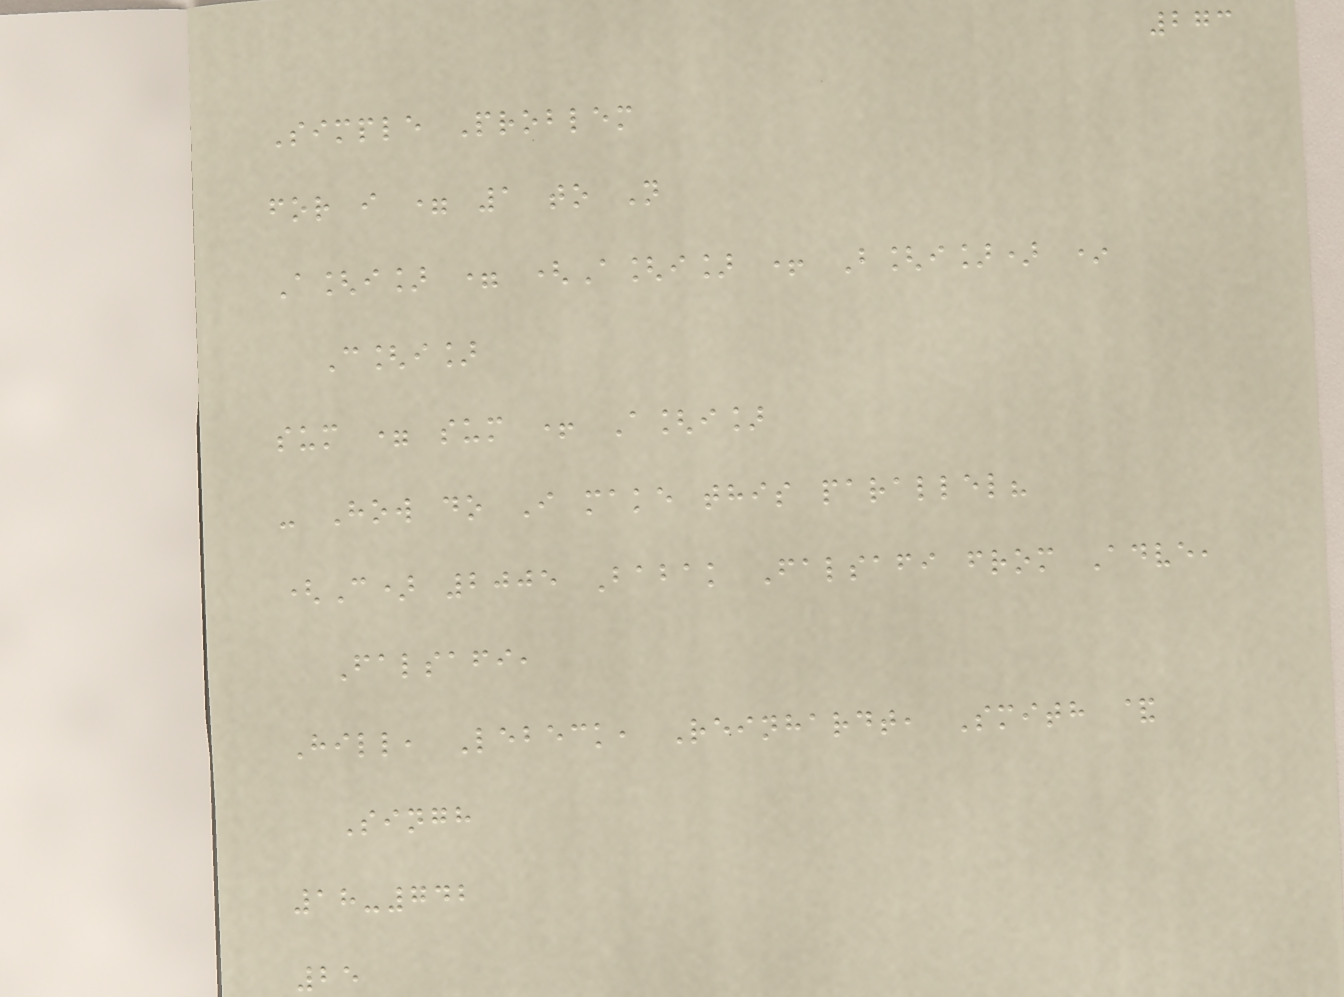273
Simple Problem
for i = 1 to N
A[i] = (A[i] + B[i]) *
C[i]
sum = sum + A[i]
- How do I make this parallel?
(C) 2005 Babak Falsafi from Adve,
Falsafi,
Hill, Lebeck, Reinhardt, Smith &
Singh
18-742
25
